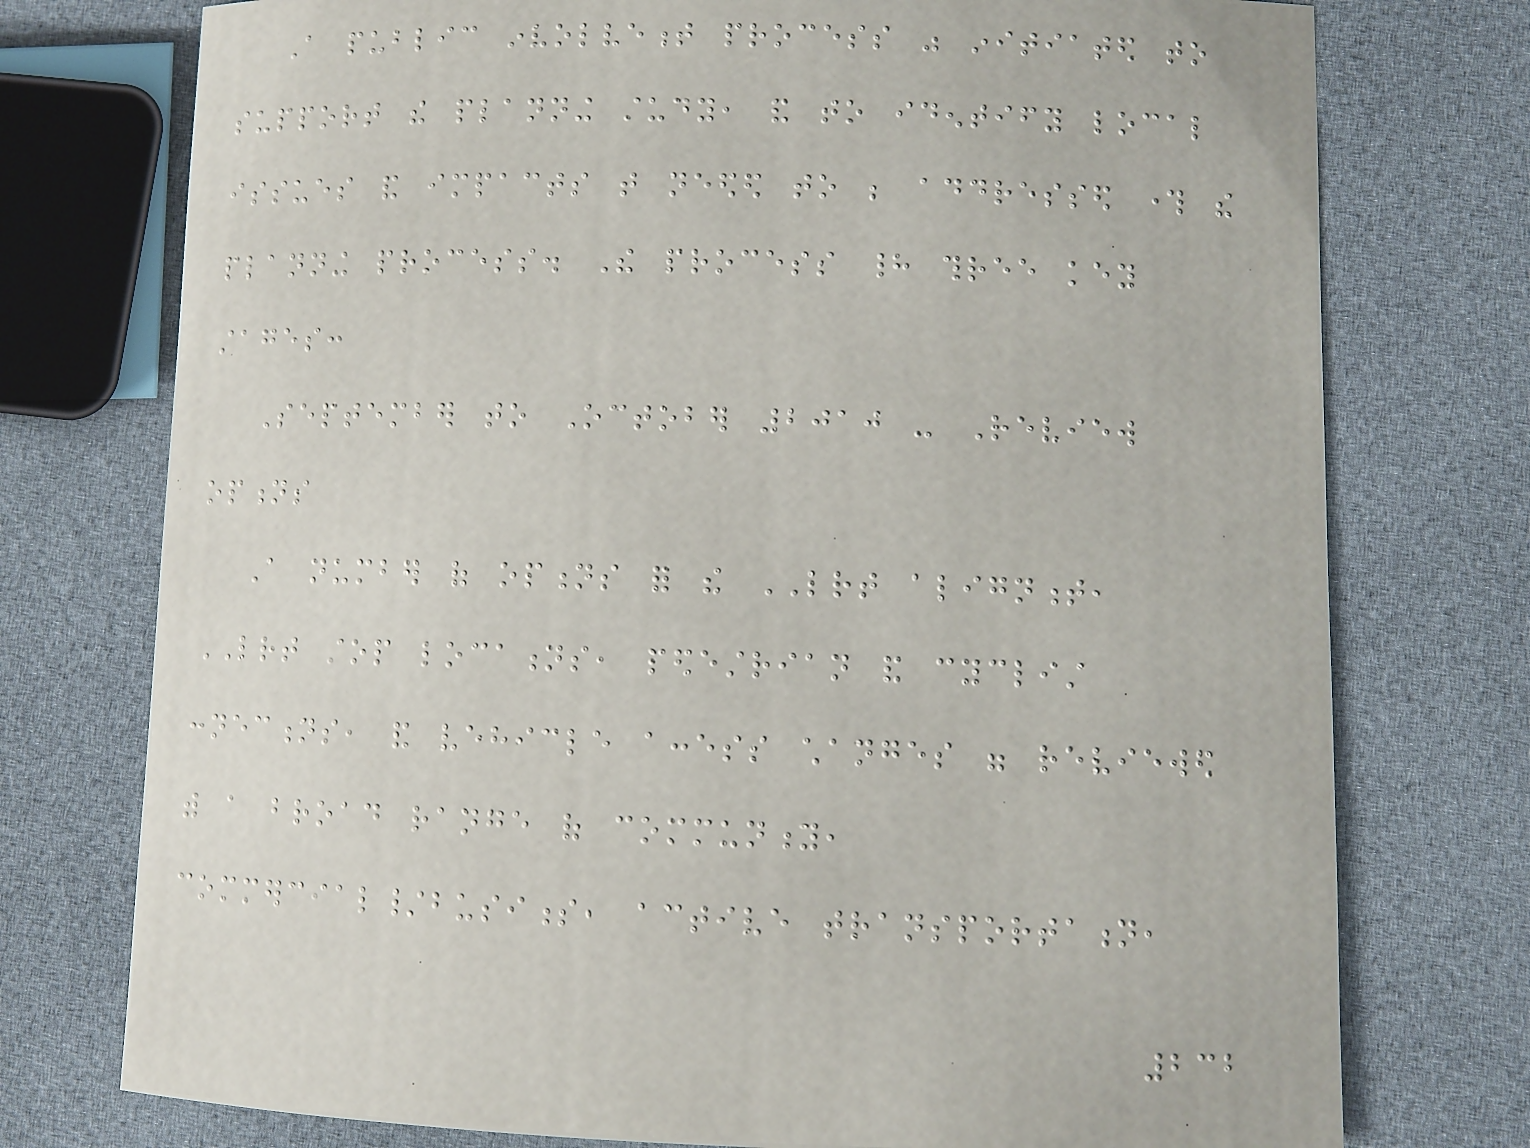A public involvement process was initiated to
support the planning study, and to identify local
issues and impacts that needed to be addressed through the
planning process. The process had three key
stages:
September to October 2010 - Review
options
A number of options for the LRT alignment,
LRT stop locations, pedestrian and cyclist
connections, and vehicle access changes were reviewed
with a broad range of community,
commercial/business, active transportation,
232
